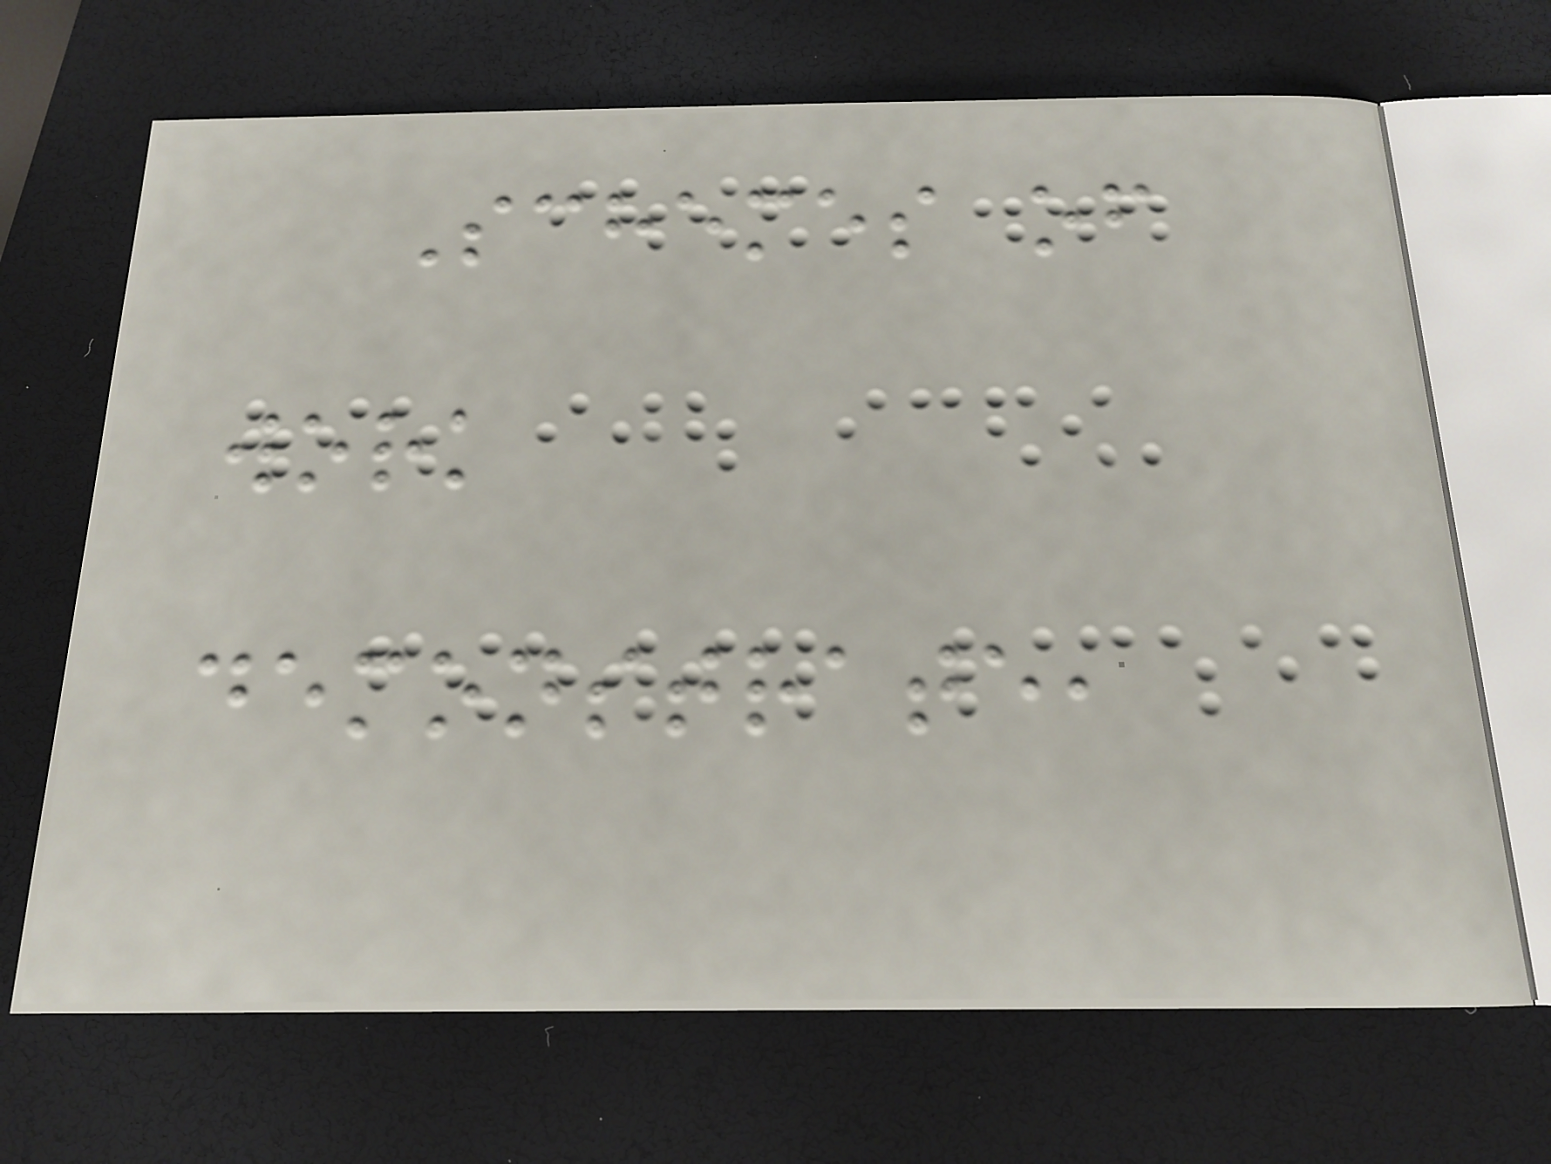Schemes of
work
demonstrate,
